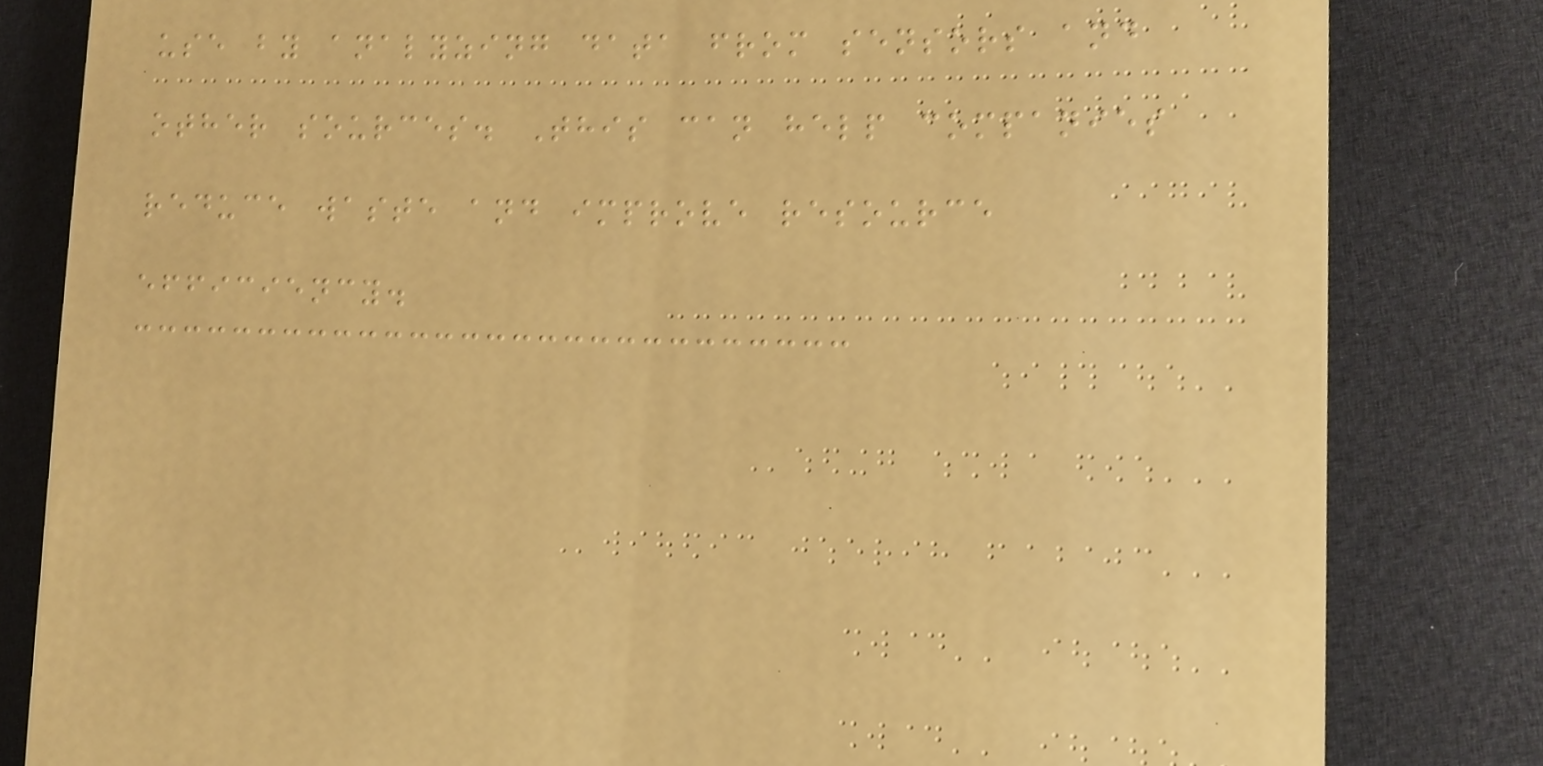use by analyzing data from sensors and
other sources. This can help companies
reduce waste and improve resource
efficiency.
